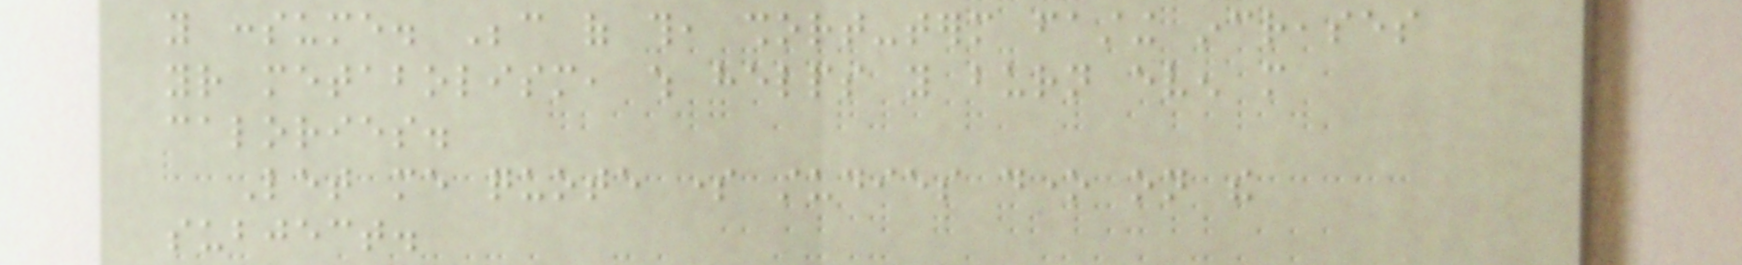you consume. Because of this, short-term fasting increases
your metabolism, which helps you burn even more
calories.
Let me quote some studies done on the
subject.
